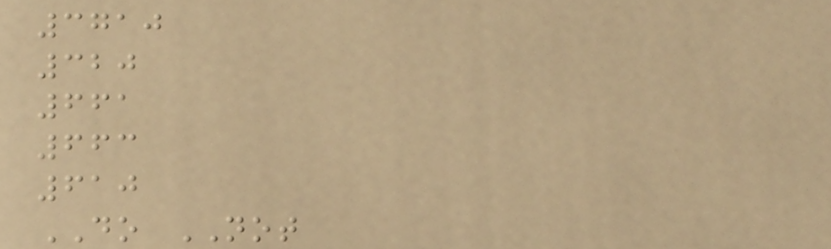3710
320
661
663
610
DO NOT
